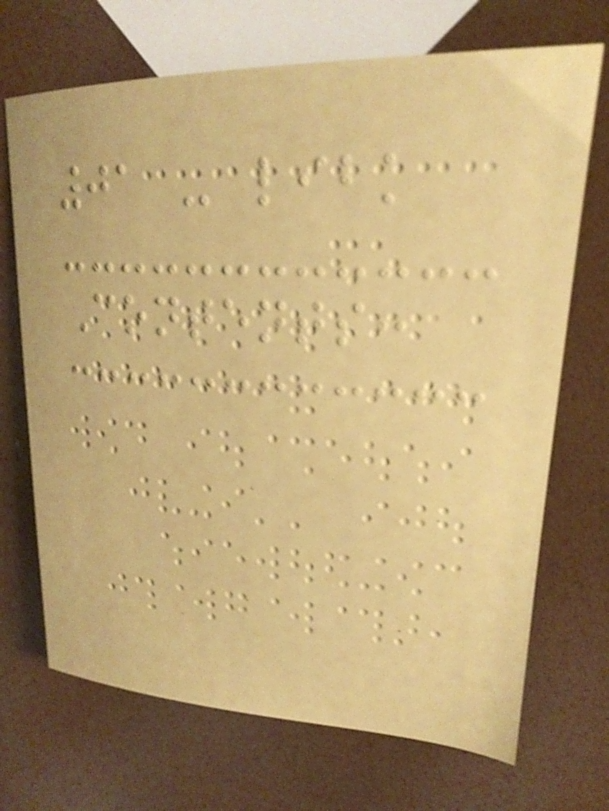01 - libk
Contents:
